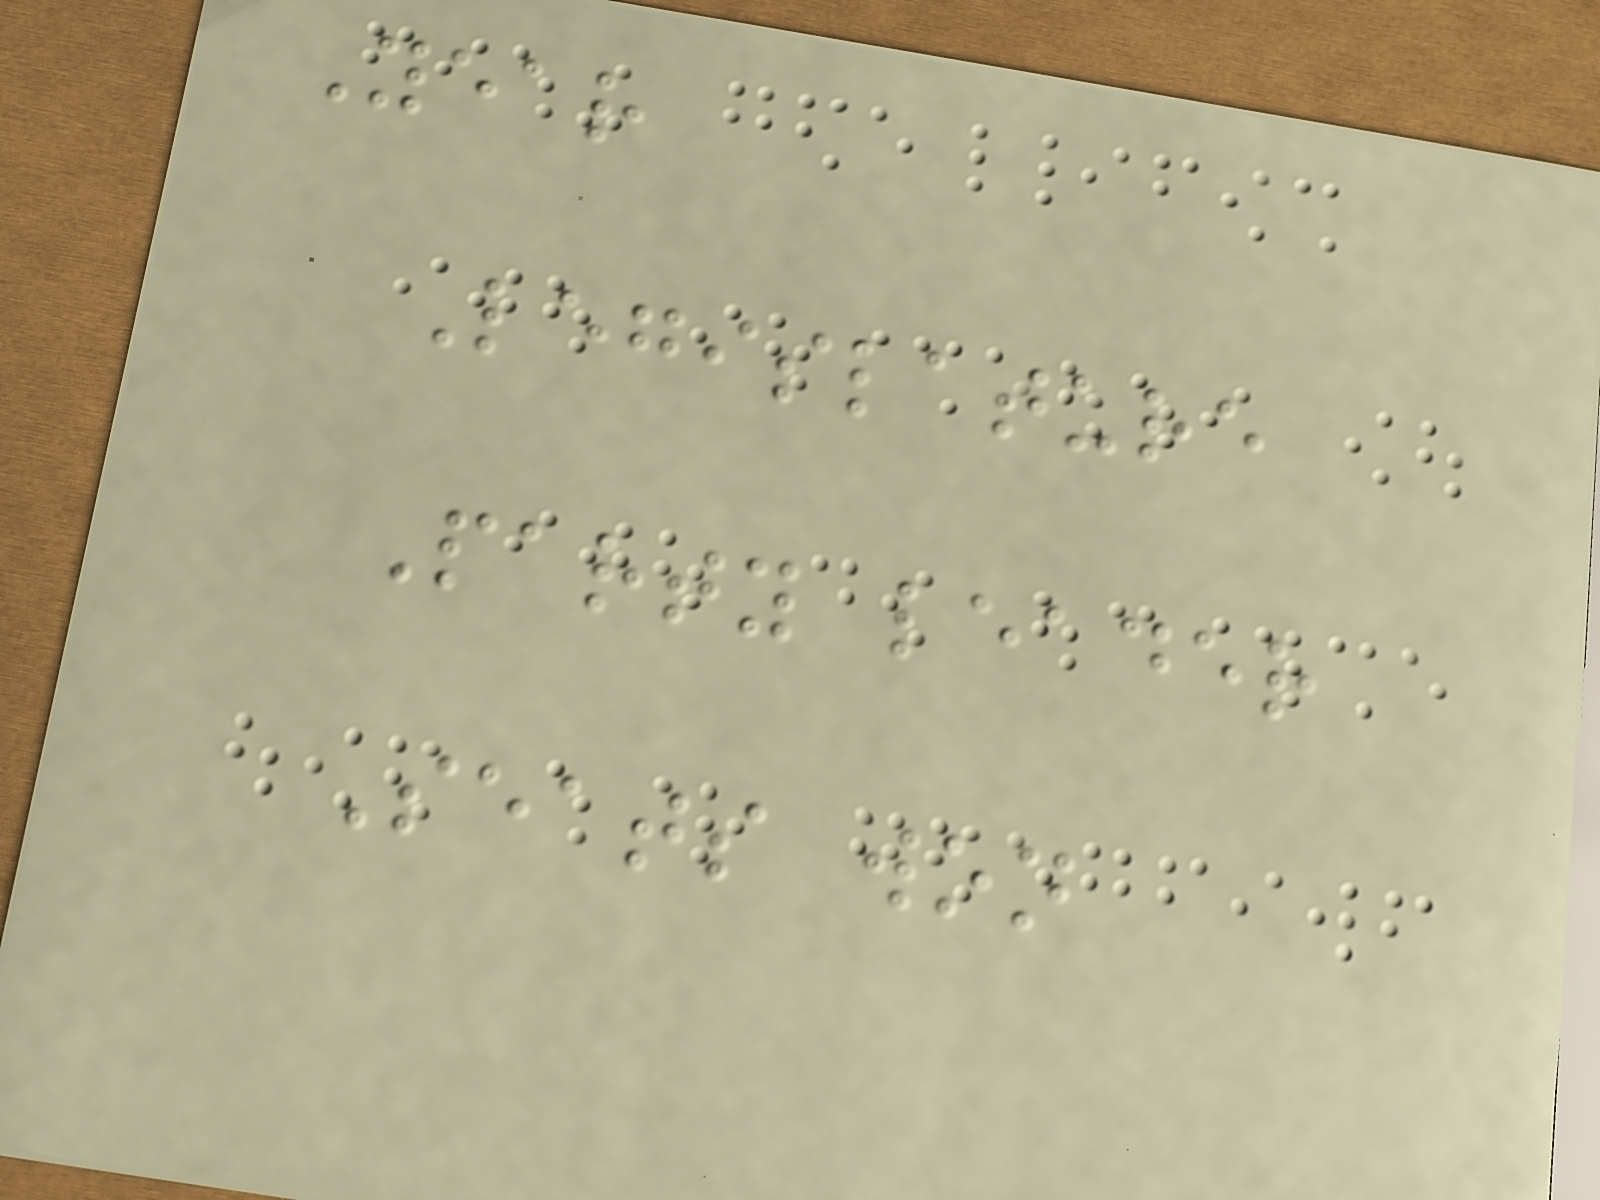Year
Legislature
Party leader
Seats won
